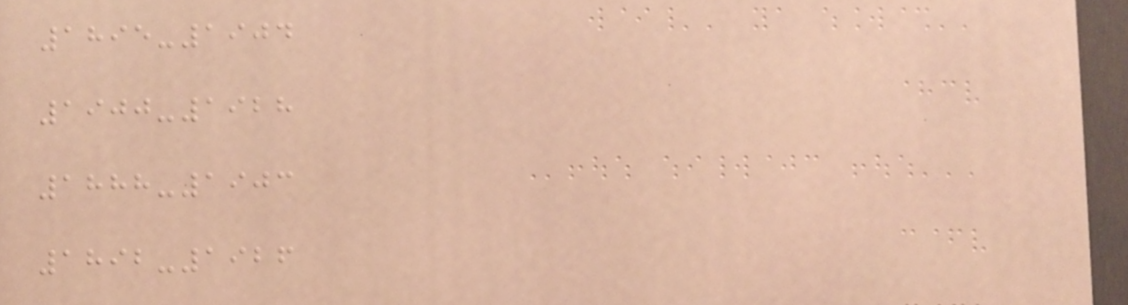1895-1904
1900-1928
1888-1903
1892-1926
